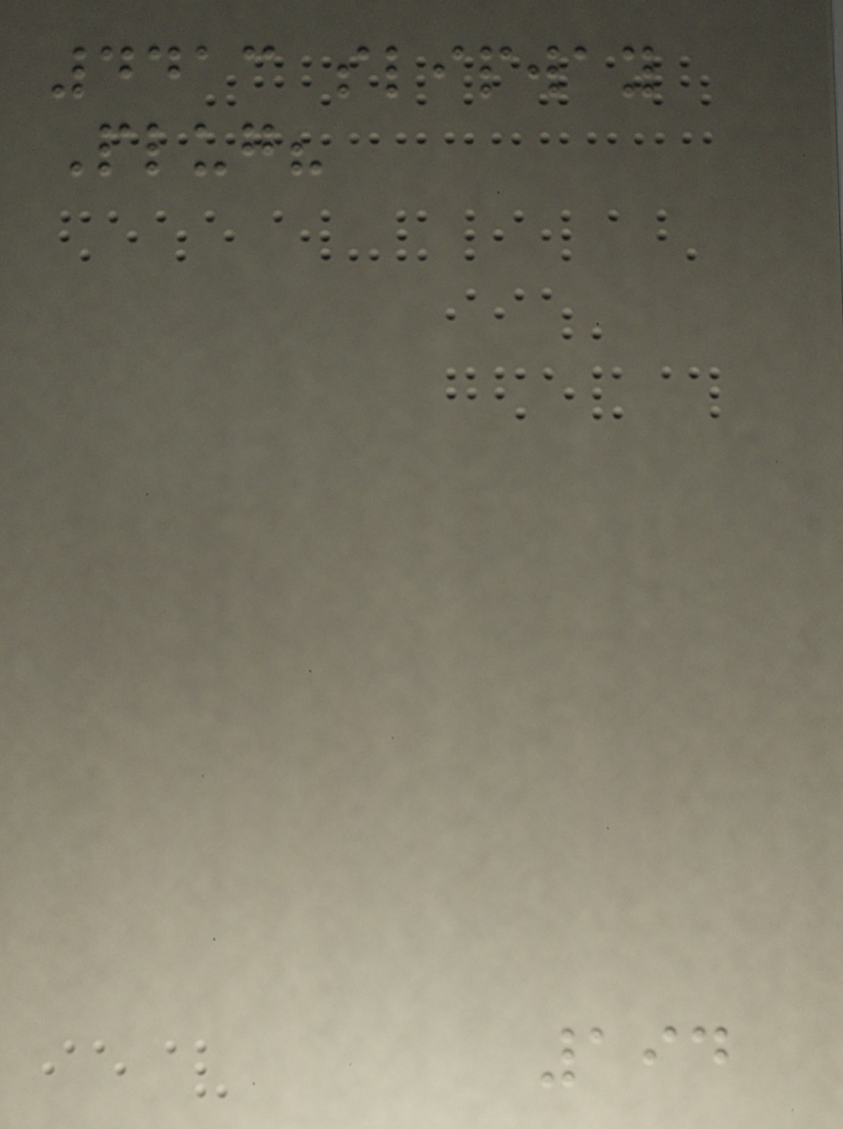4413 slipway
Plug?
194
